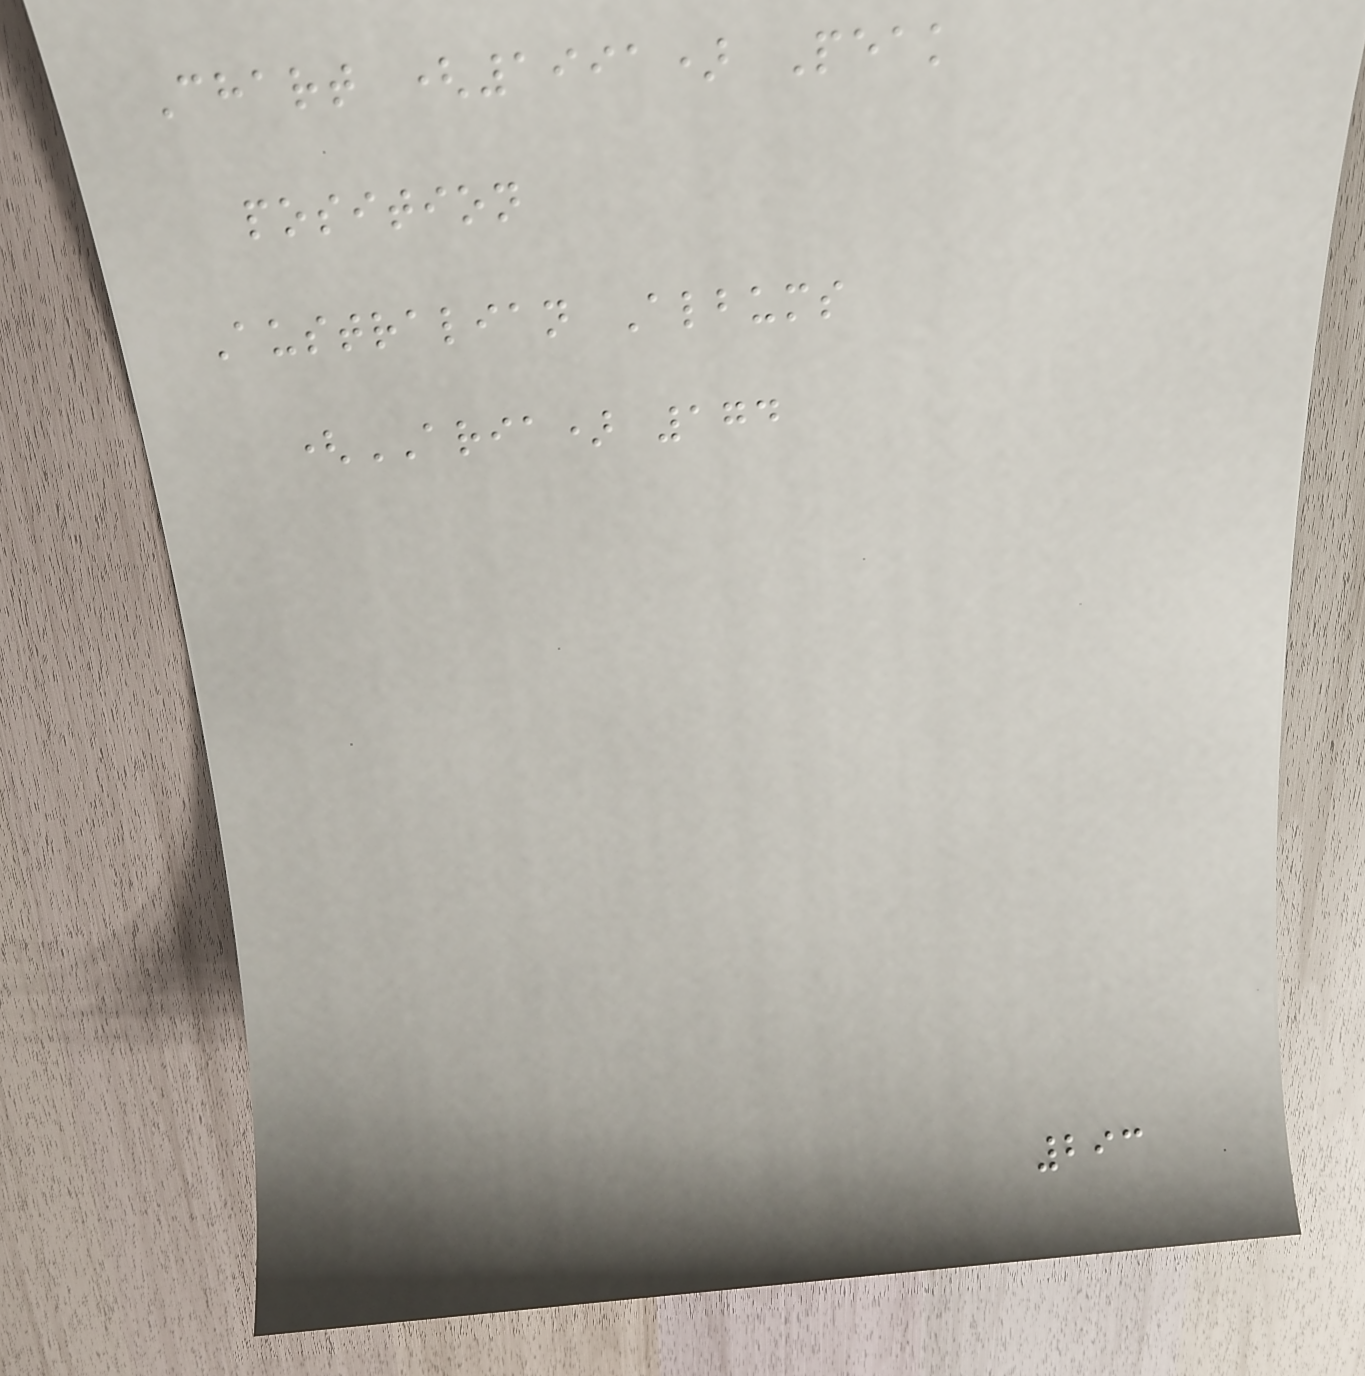Chart (1991) Peak
position
Australian Albums
(ARIA) 174
293
